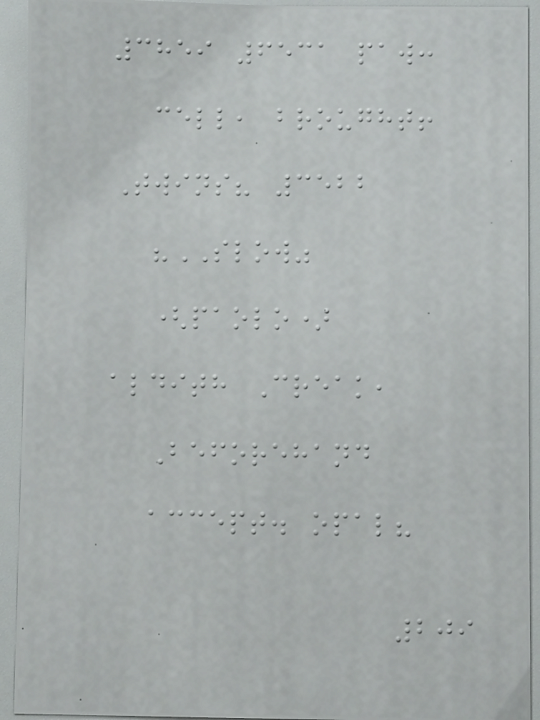3859 6531 paw:
cell, brought!
Twins? 3522
"SLOW"
(paolo)
aldith Creak,
Beforehand
accept. opal?
209
